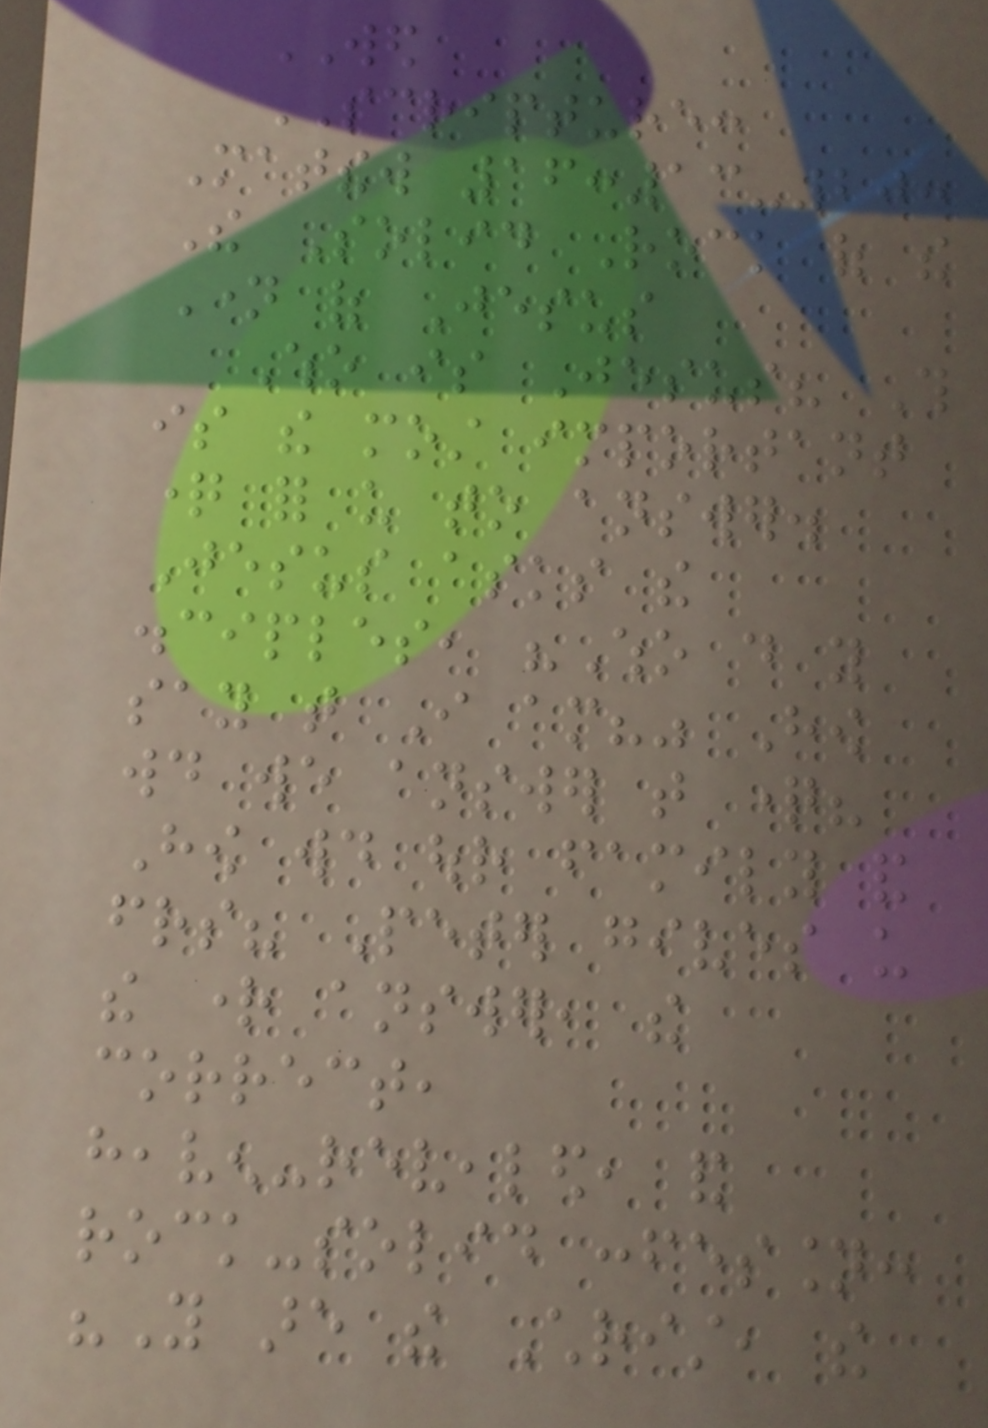WED
SCRIPTURE:
Matthew 16:13-20:
The Solid Rock of the
Name of Jesus
Who is Jesus? This
is the most important
question for us to answer.
Jesus asks the
disciples, "Who do you
say that I am?" How
would we answer that question?
How would our family and
friends? Peter gives us
the right answer, the
correct,
heaven-revealed, and
rock-solid confession:
"You are the Christ, the
